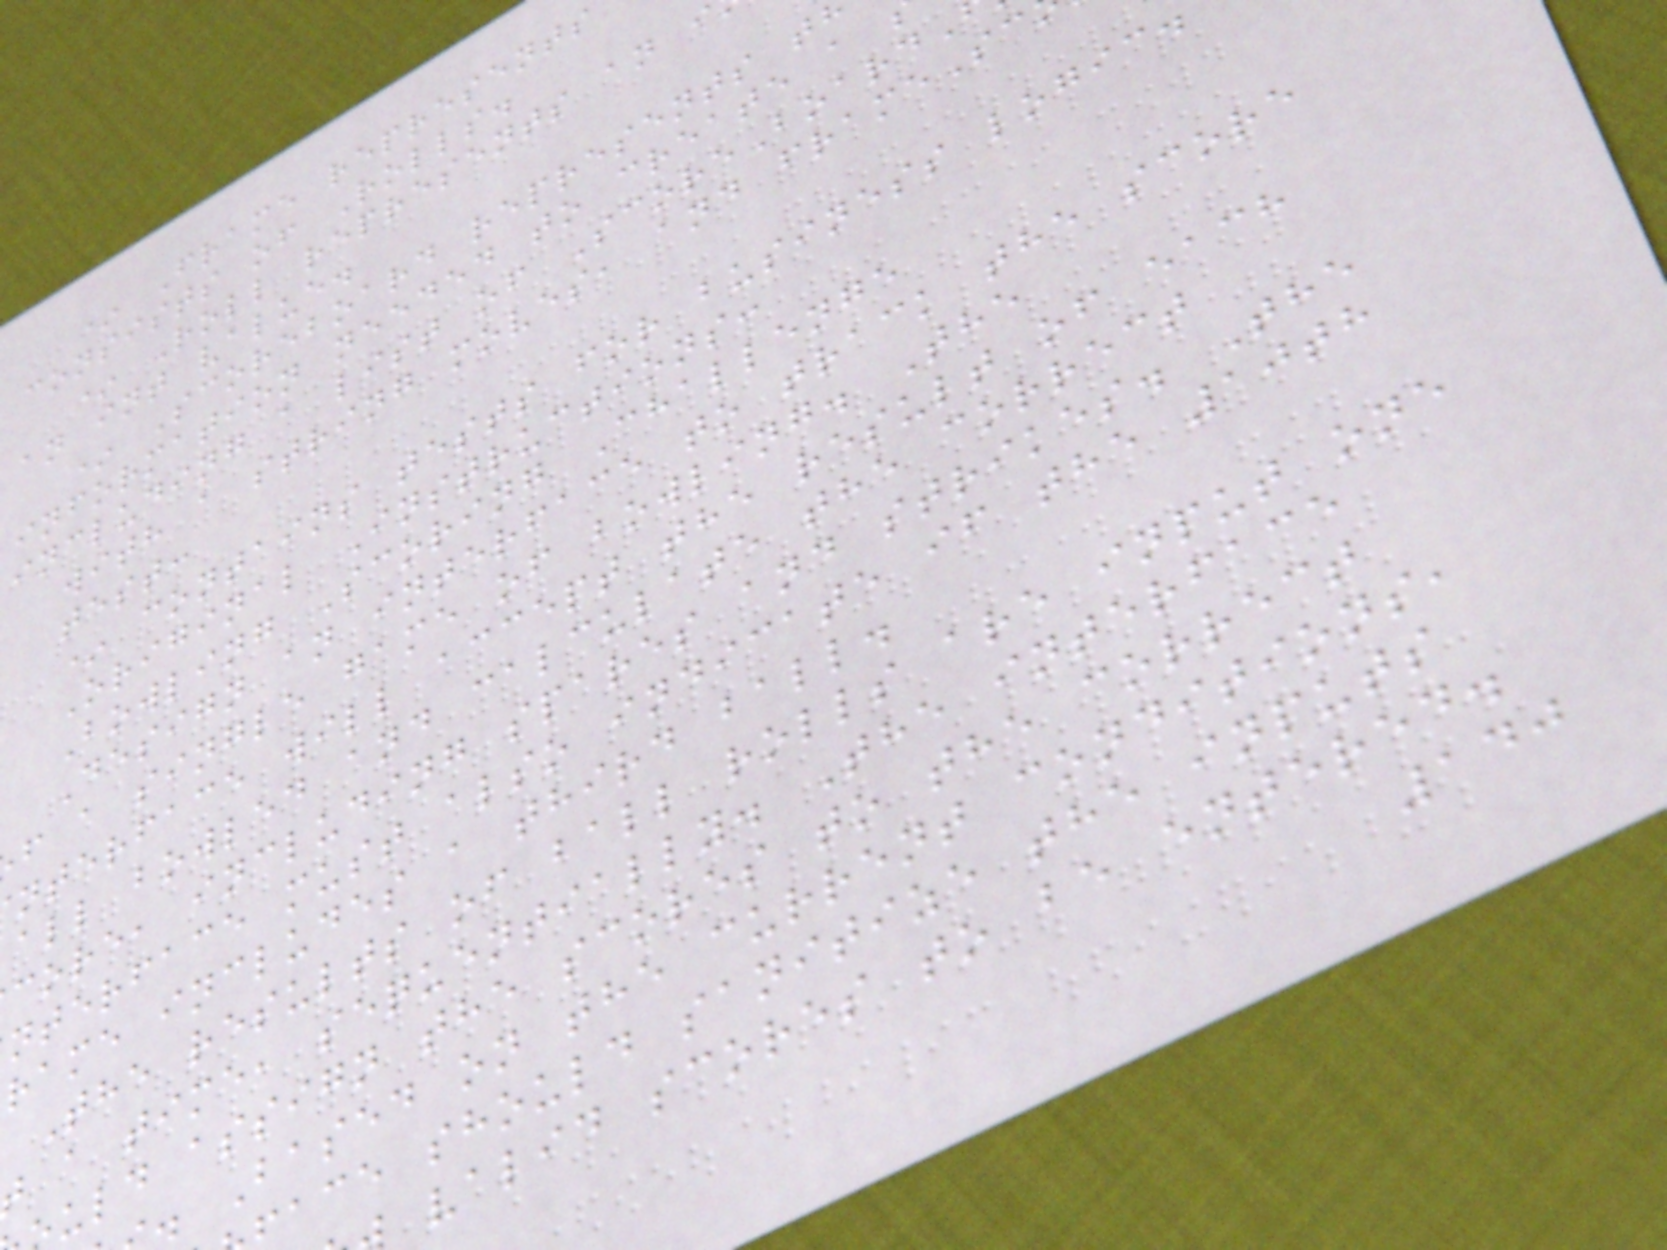* Frame represents
consists of Rolls.
* Roll represents an i
an int value.
* Scoreboard represents t
information needed to create a
including a list of ScoreBoard
with a string moves, and frameSc
test:
* contains tests for business logic.
Original Instructions:
Bowling Scoring Challenge
Design an interface to track the score
f a single game of bowling. The
nterface will accept the result of each
all bowled and calculate the correct
core, including spares and strikes. The
nterface must also indicate if the 10th
rame includes a third ball.
The results of ball rolls are input one
t a time, sequentially. The interface
uld assign the scores to the correct
. Based on the current conditions,
ace should sanitize the inputs
valid scores to be entered.
140
